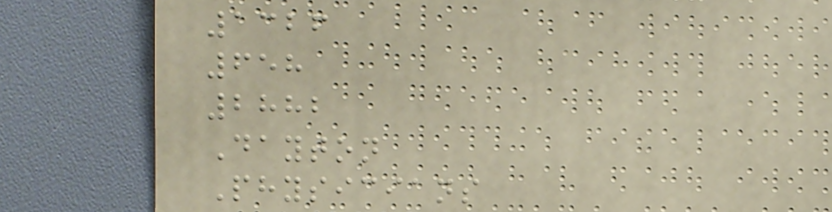1326
658
2882
Dayton
Physicians
